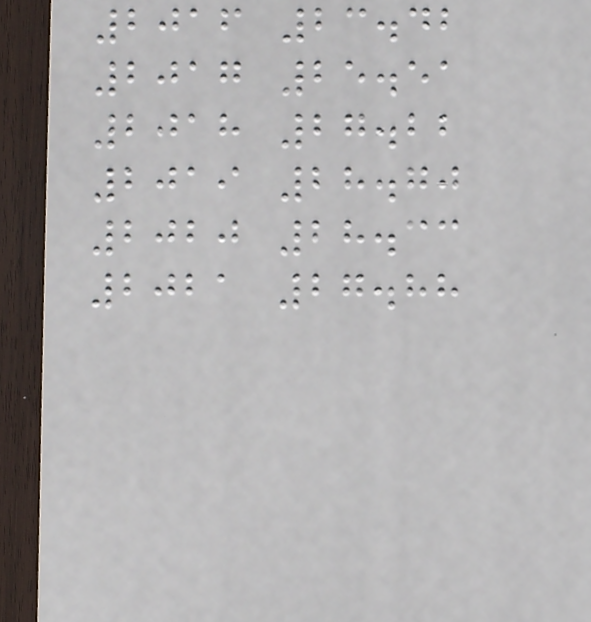2016 23.42
2017 25.51
2018 27.22
2019 28.70
2020 28.33
2021 27.88
